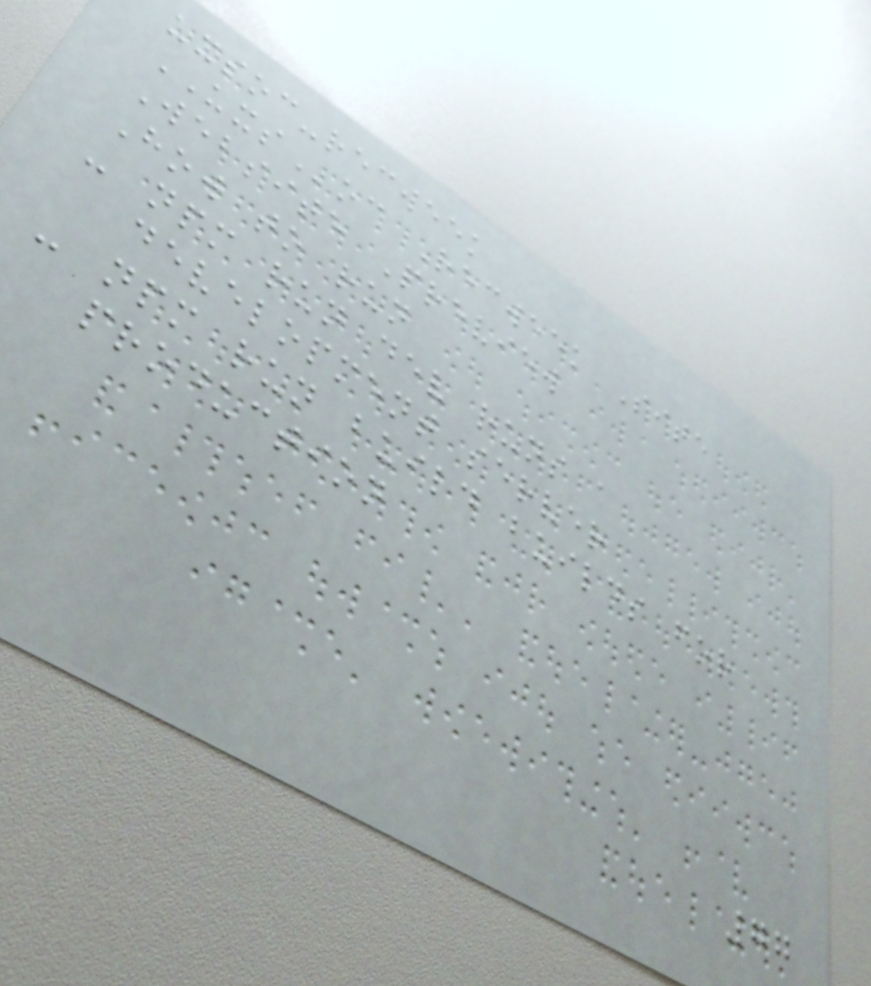uxsoc-recweek
UXSoc Recweek Site
Website Preview
How to run
- npm run dev runs a
development server
- npm run build builds for
production
77
